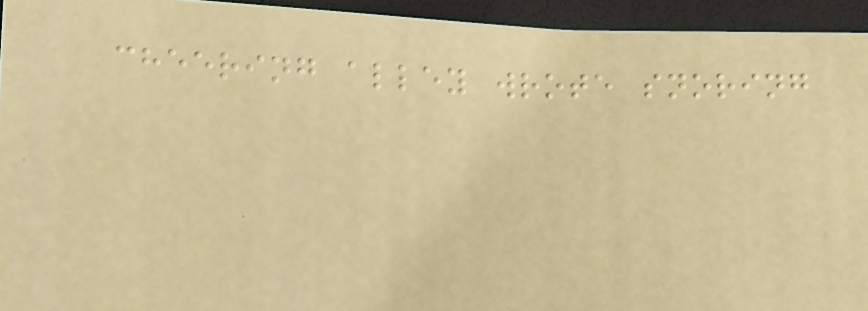cheering alley wrote snoring
